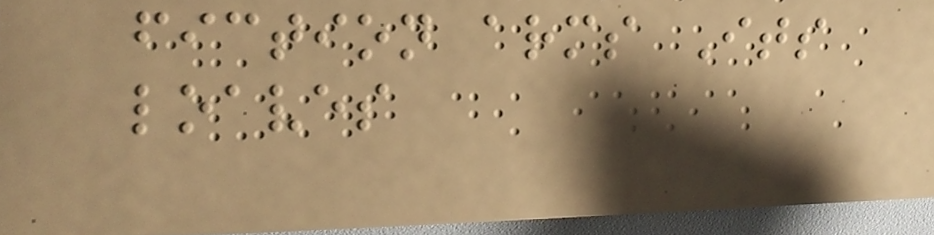fiction arms Its
loaves
